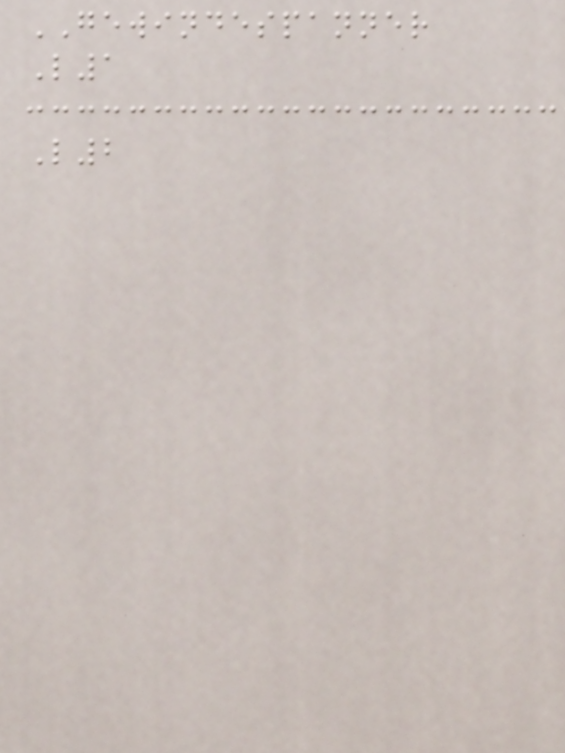GEWINDESPANNER
L1
L2
